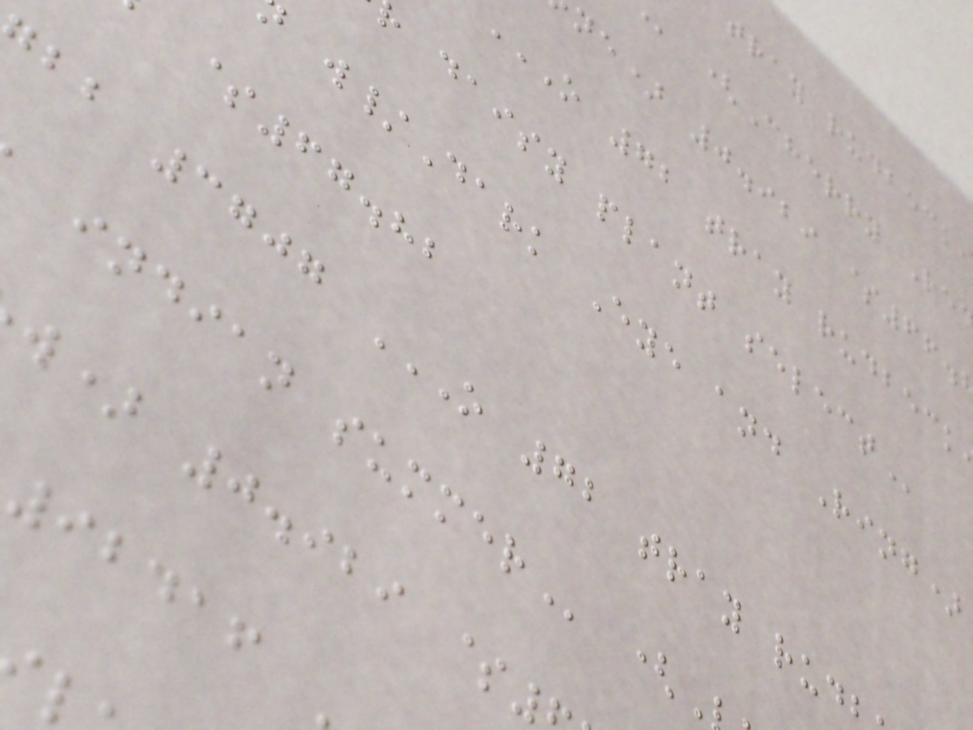(Cherry Re
ne) 0.929 $66.
daisy plant
w/Dark Eye and Ring)
$67.82
w) 0.929 $
